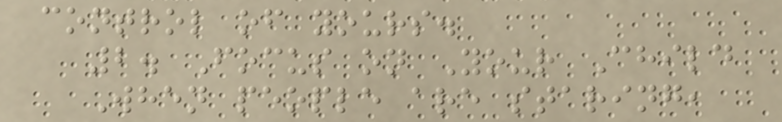control of yours.
2. Focus on Your Child
When people are staring,
